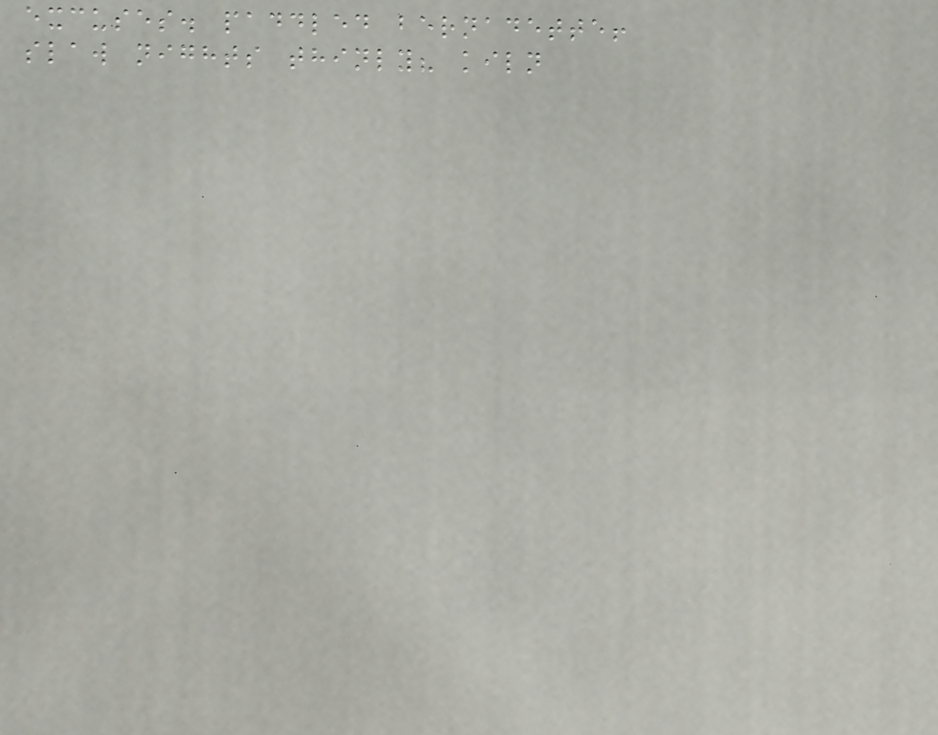excuses. paddled bernadette!
slaw nights thinly? kiln
